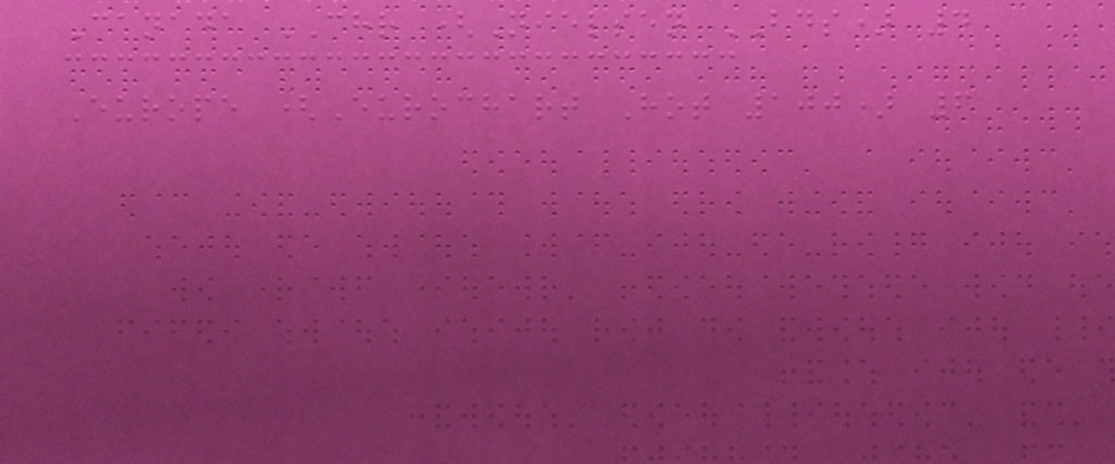Canada CHR (Nielsen BDS) 4
Europe (Eurochart Hot 100) 6
